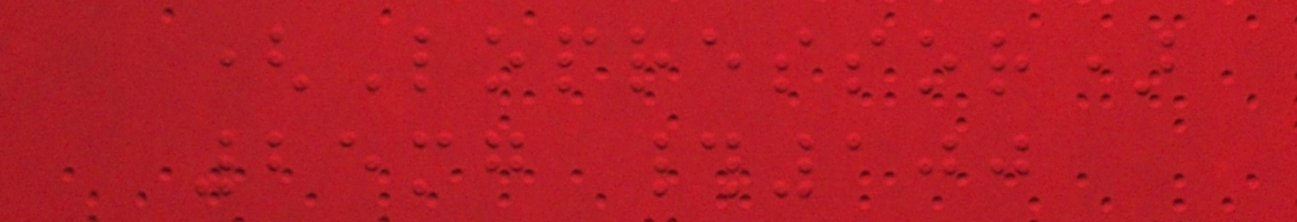(Lopressor)
25mg #100
